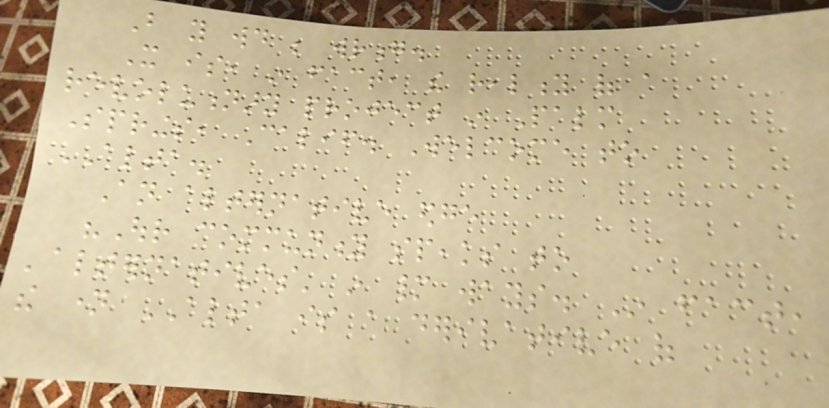But you would be wrong.
It is, in fact, the reality of a
revolutionary project in Palm
Springs, Calif. Welcome to
ALTA.
An alternative edge
"Our community speaks to
'alternatives' in many ways. In fact,
the name ALTA is a derivative of
